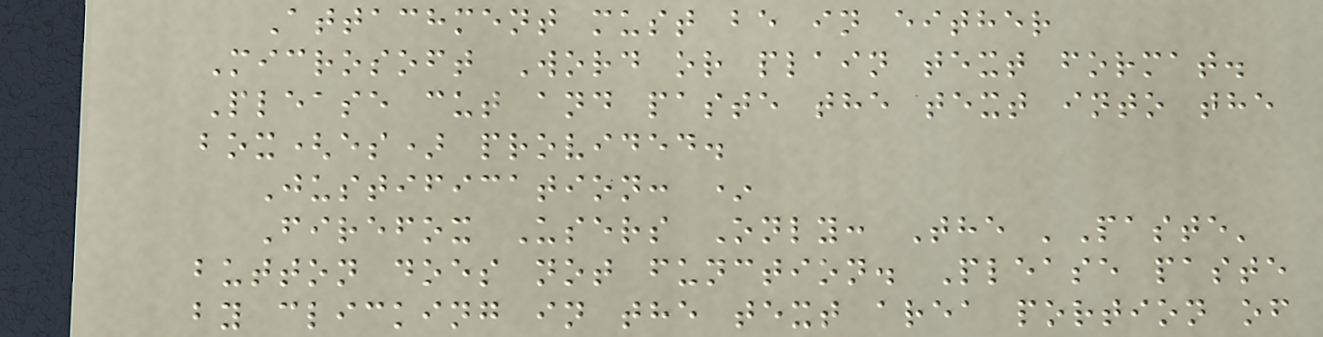Attachment must be in either
Microsoft Word or plain text format.
Please cut and paste the text into the
box(es) provided.
Justification: *
Firefox Users Only: The 'Paste'
button does not function. Please paste
by clicking in the text area portion of
